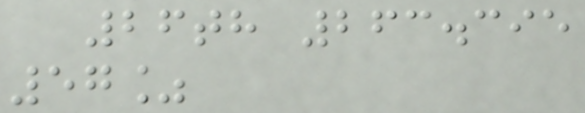26th 263.395
57%
